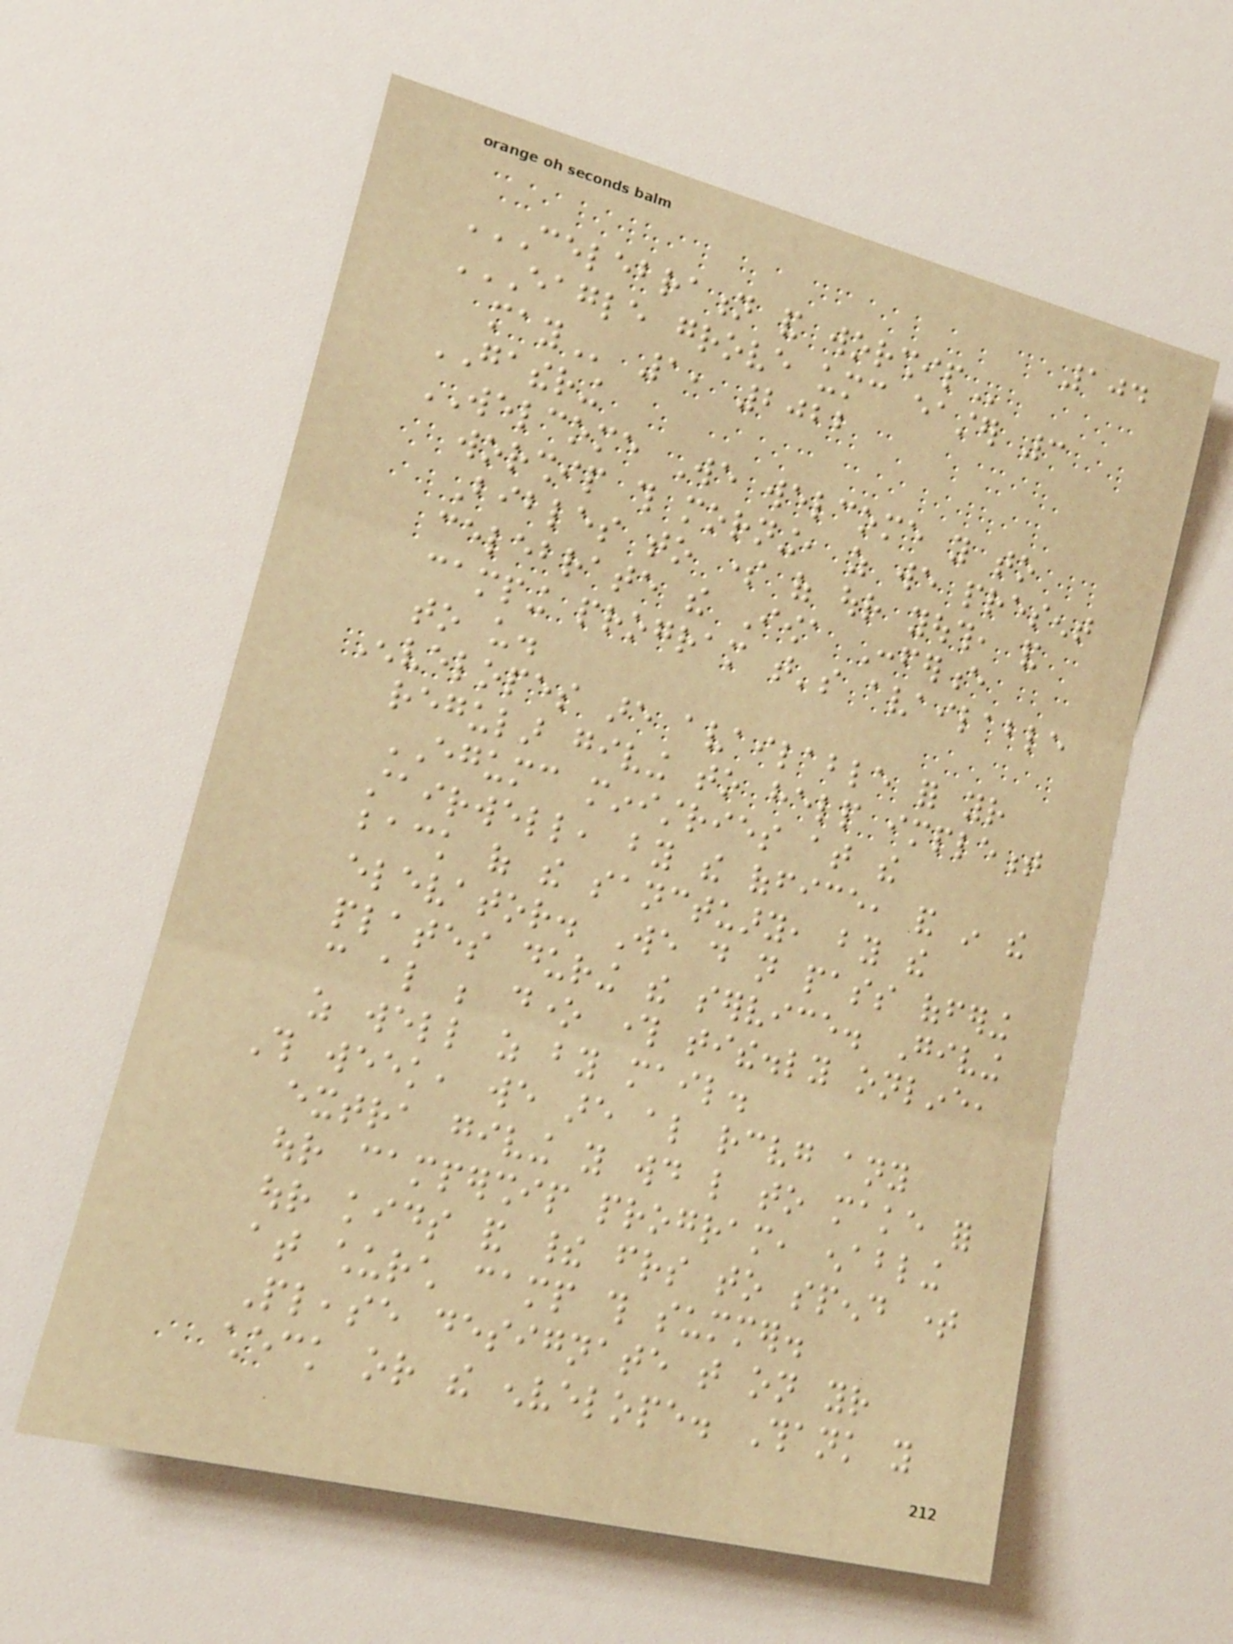104
CELEBRATION AND WORSHIP
EAGLE GROVE UMC EASTER 3
MAY 1, 2022
GATHERING
WELCOME We welcome you to
worship this morning, as we present
Bibles to some of our youth, and
celebrate the Iowa Conference
camping program that's available
to us.
Envelopes are available for your
regular giving to help implement
EGUMC ministries at the
stairwell, by the office, and in the
back of the sanctuary, by the
elevator. We do not pass offering
plates during the service. Giving
can also be done through tithe.ly online,
as well as by mail.
This week, we are also receiving any
extra giving you would like to make for
our campership program, enabling
our kids and their friends to spend time
at church camp this summer.
Please designate that on your
check or the envelope. Thank you
